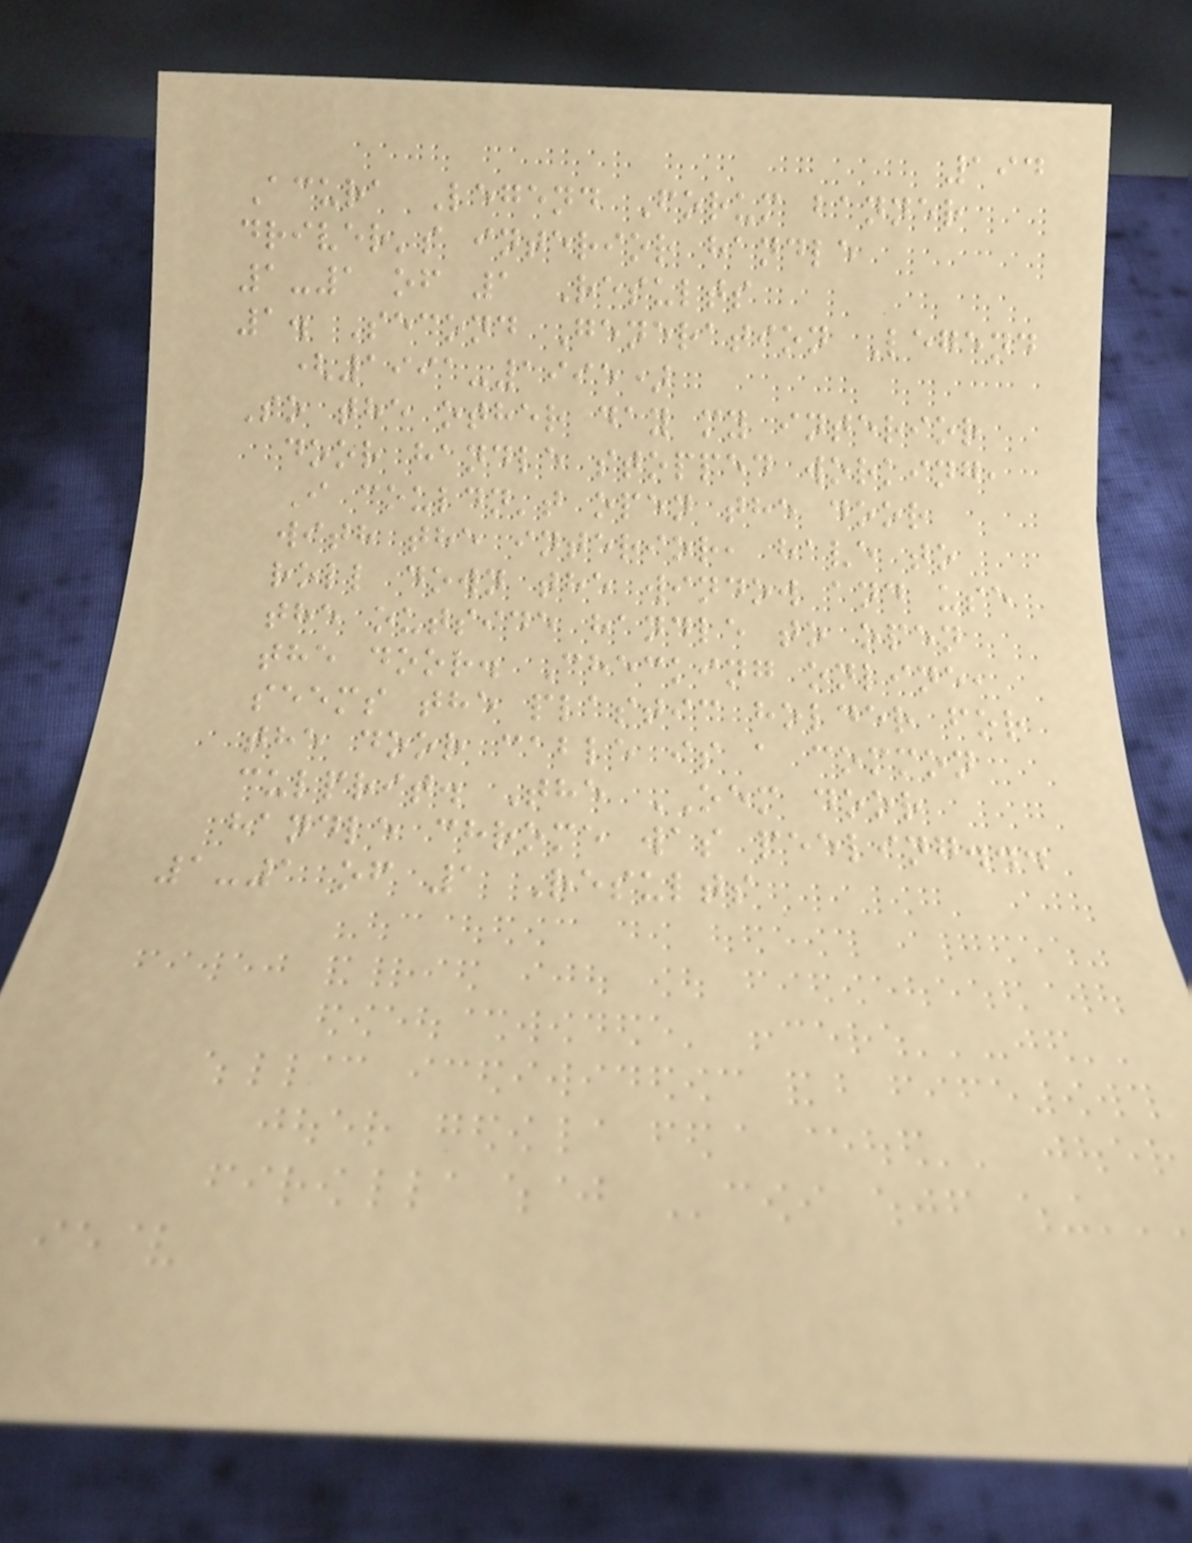194
Acura Legend Forum banner
driver's interior handle
1-1 of 1 Results
1. Second Generation Legend
(1991-1995)
So the other day my interior
door handle stopped working,
I couldn't open the door
with the interior, have to
roll down the window and use
the outside handle to open
the door. Checking online,
seems the plastic holder for
the door cable is a common
culprit. The OEM door
handle chrome was peeling...
1-1 of 1 Results
